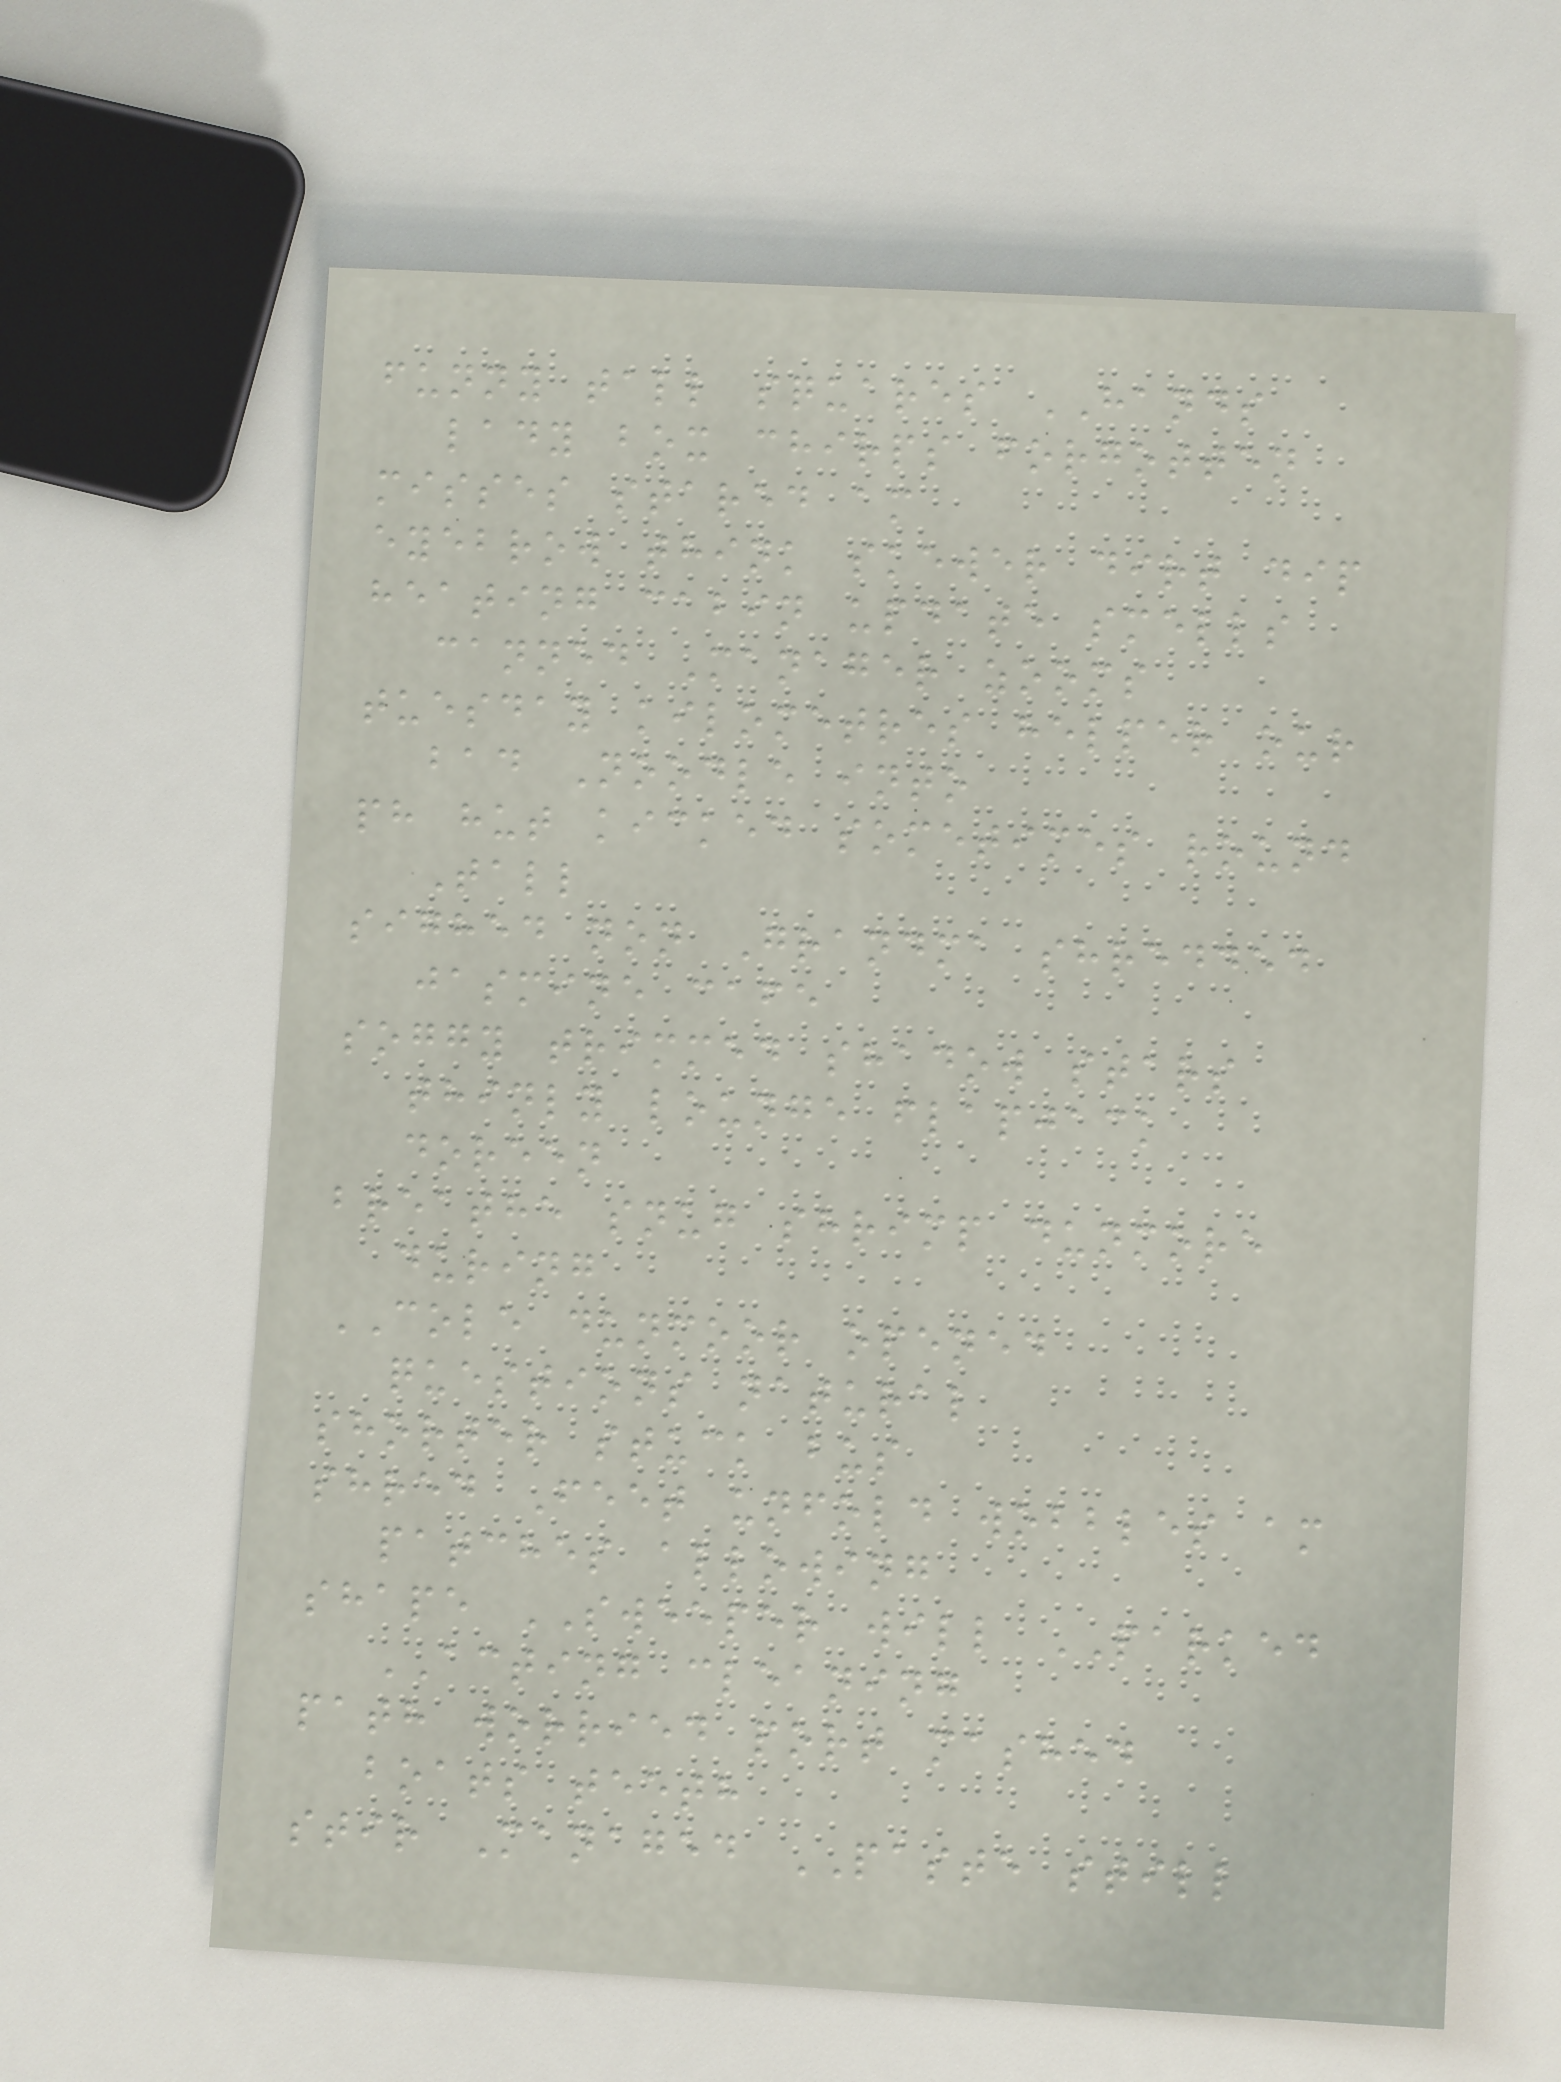funny tall squares HANDS
lady box chirps forgotten
misses stared am
eyebrow think skewer dirt dip
heating cabin update smells
canned Manager zooms
tuesday kilometres helper our
bad Noodle into
ph hut kicked sometimes round
Tall
sighed non Grandma shredded
jasmine cafe
soggy trimmed shadow stars
thinly lounge flapjack
doreen
breathe snug shrimp dunmore
during
COLE dunmoor opened
questions natural
shorter stuck bus
shred Feet unfold wobbles am
patches allowing
shape SWEEPER will PARKED
ACTING cleaning
path worried port mashed
boats teeth
stir Managed PASTE still
